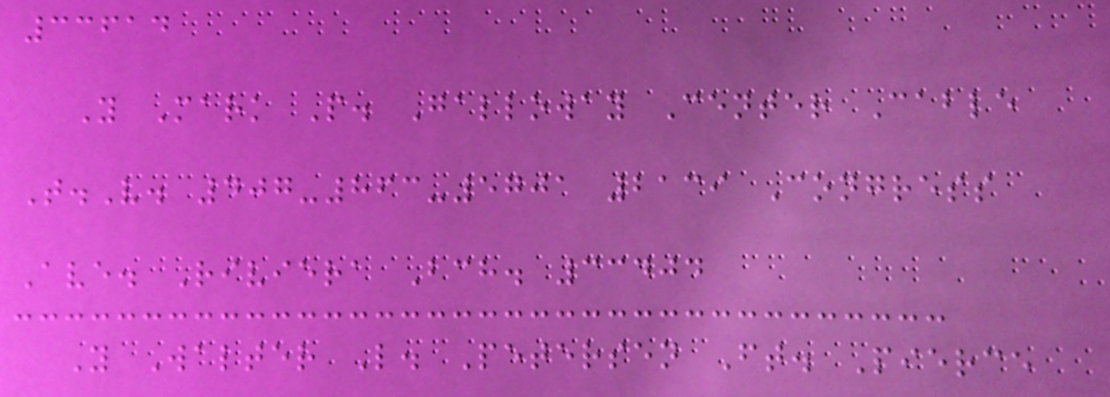33614
Y Mark P. Galloway Center Cable
T.V. 407-863-5701 2139 Congress
Ave. Riviera Bch. 33404
Y Walter L. Petersen Ft. Pierce
